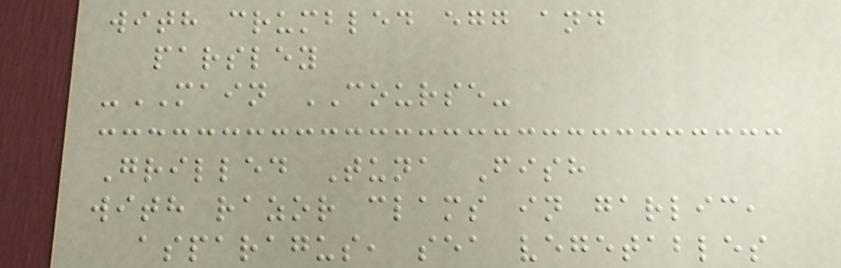with crumbled egg and
parsley
-MAIN COURSE-
Grilled Tuna Fish
with razor clams in garlic,
asparagus, sea vegetables
